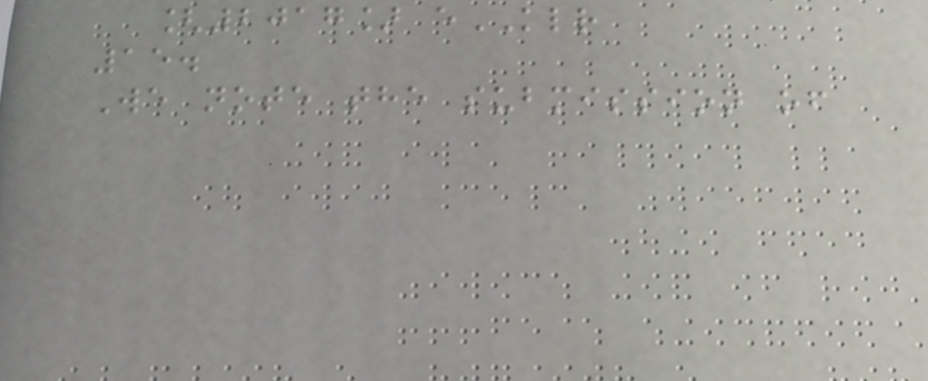[2017] eKLR
15.
We note the submission of
